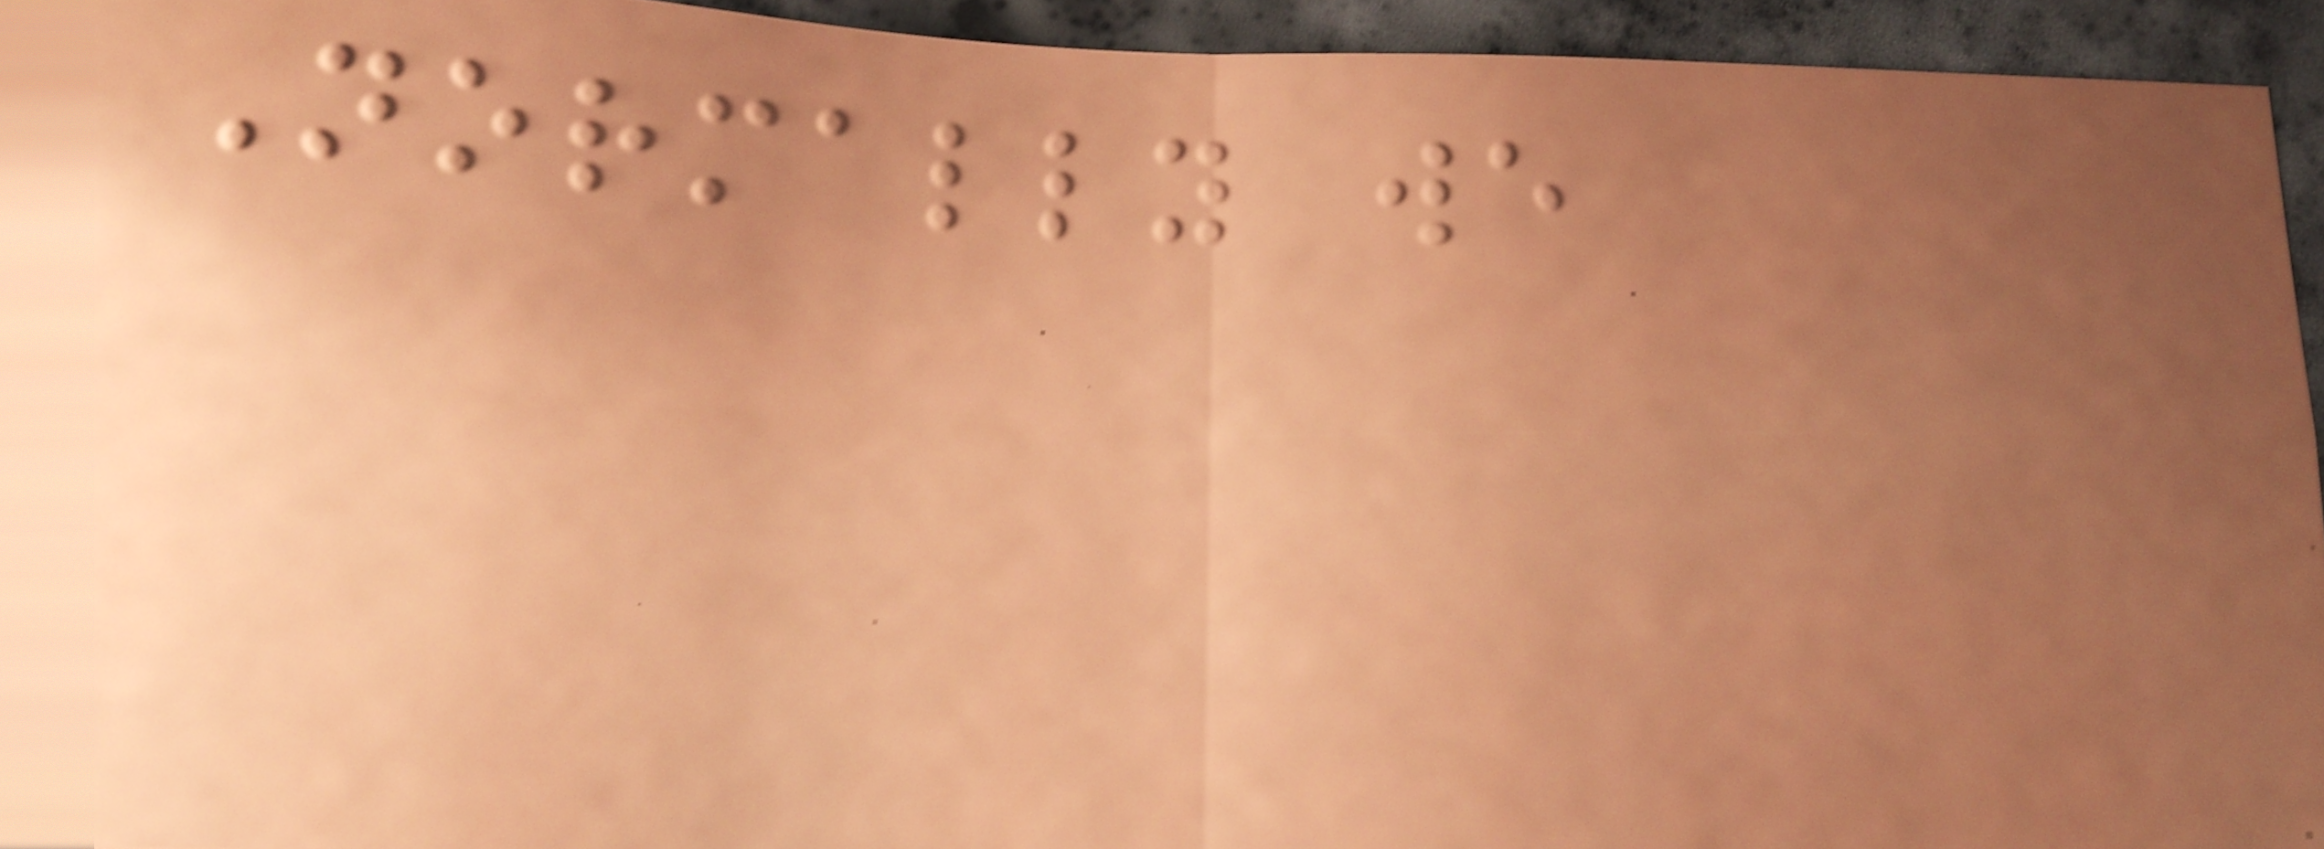Normally we
